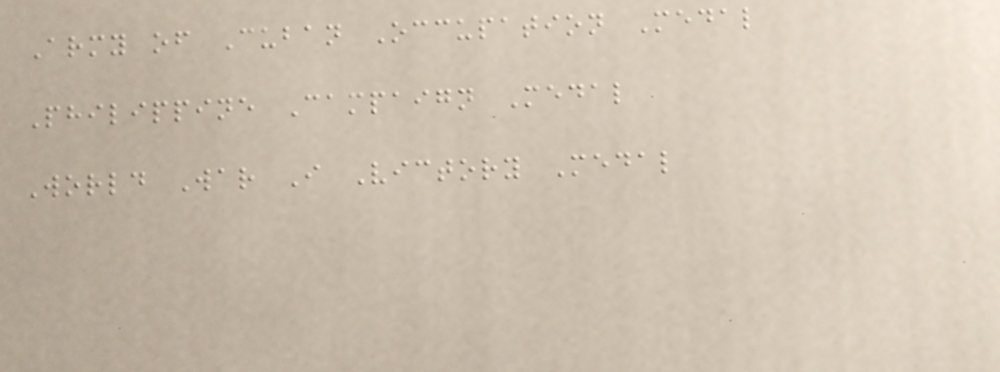Army of Cuban Occupation Medal
Philippine Campaign Medal
World War I Victory Medal
